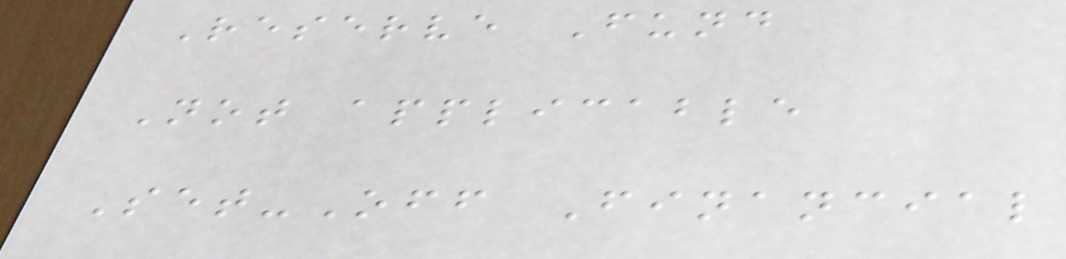Reserve Fund
Not applicable
Set-Off Financial
